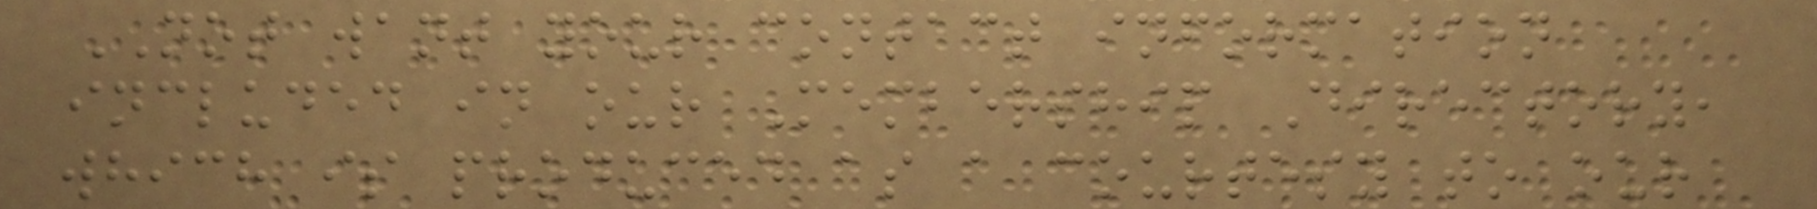NOT want your contact information
included in our Membership Directory,
which is produced as a courtesy to our
